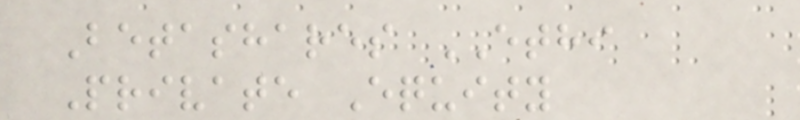Betashares ETHI
Private Equity
